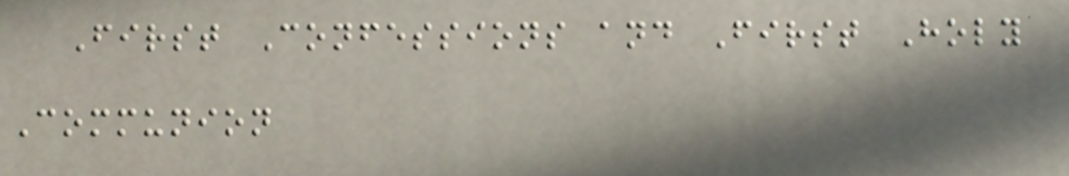First Confessions and First Holy
Communion
